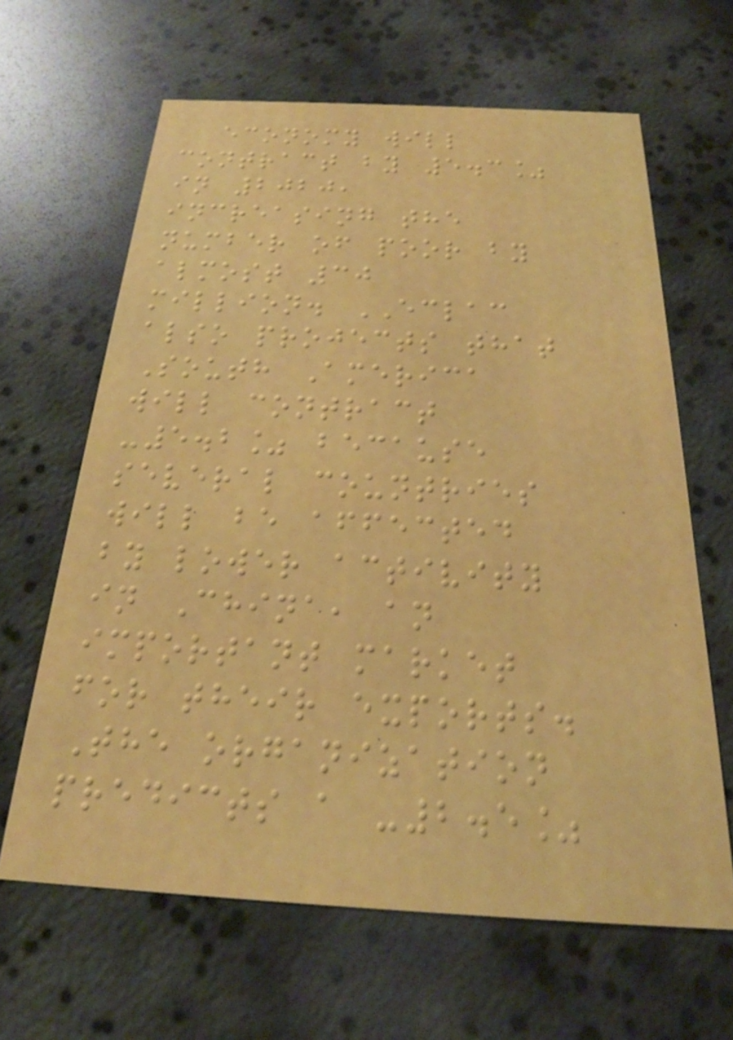economy will
contract by 5.3%
in 2020,
increasing the
number of poor by
almost 30
million. ECLAC
also projects that
South America
will contract
-5.2% because
several countries
will be affected
by lower activity
in China, an
important market
for their exports.
The organization
predicts a -2.5%
